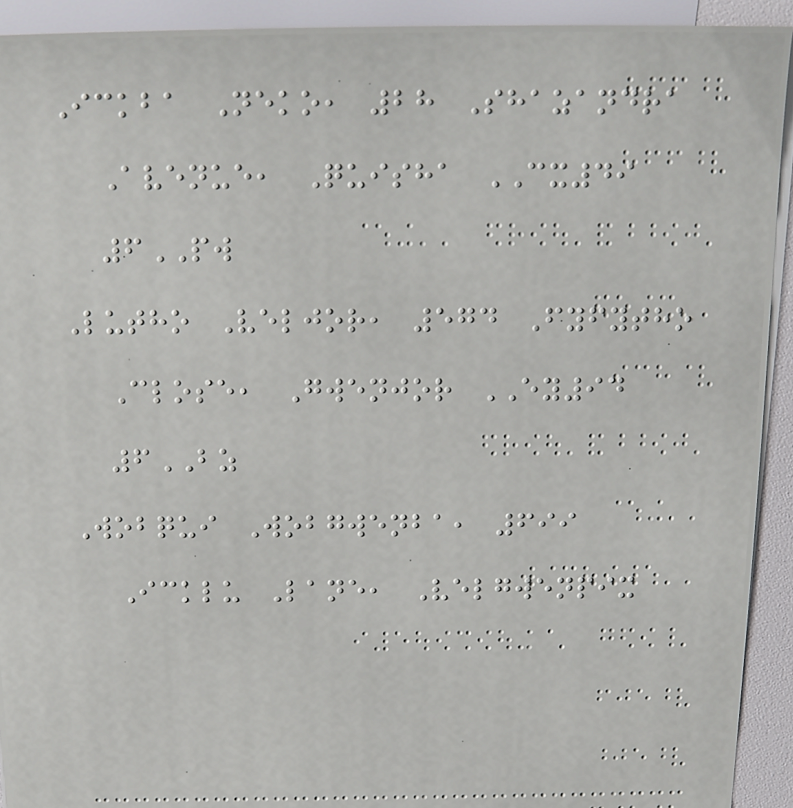Ickba Neko, 28 Shazandra
Avenue, Quisha CX49
6PW
Lutho Veljor, 574 Fyfytho
Close, Gwenjor EY94
6BZ
Wobqui Wobgwenba, 699
Icklu Lane, Velgwenpix
